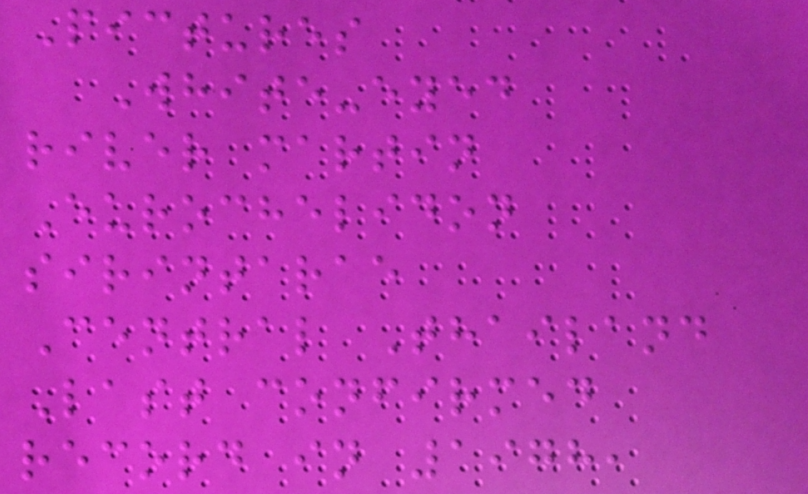Pictures
White-eyed
river martin
Eurochelidon
sirintarae
Central Thailand
Last confirmed
record in 1978,
